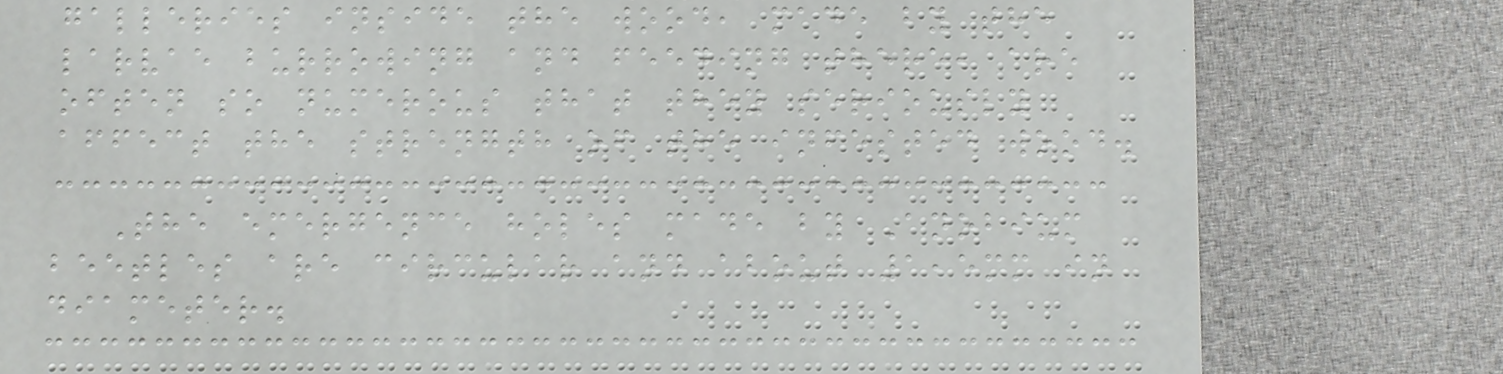galleries inside the wood, made by the
larvae burrowing and feeding there, are
often so numerous that they seriously
affect the strength of the infested wood.
The emergence holes made by Anobium
beetles are circular and about 1,5mm in
diameter.
